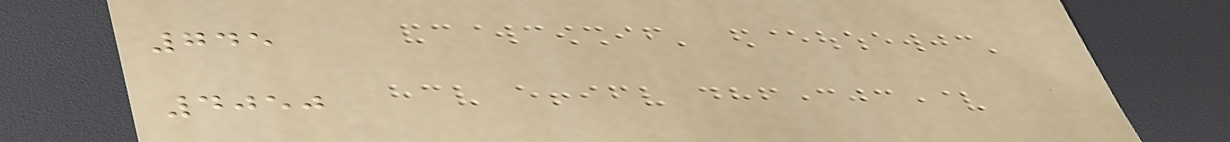745
4050
